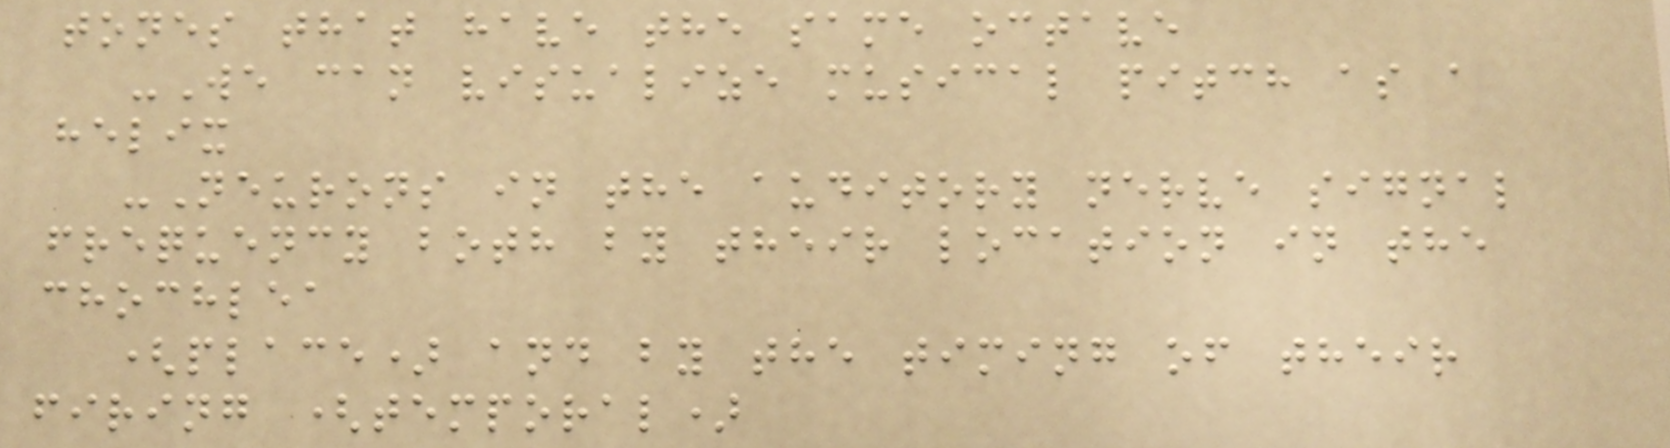tones that have the same octave
-We can visualize musical pitch as a
helix
-Neurons in the auditory nerve signal
frequency both by their location in the
chochlea
(place) and by the timing of their
firing (temporal)
